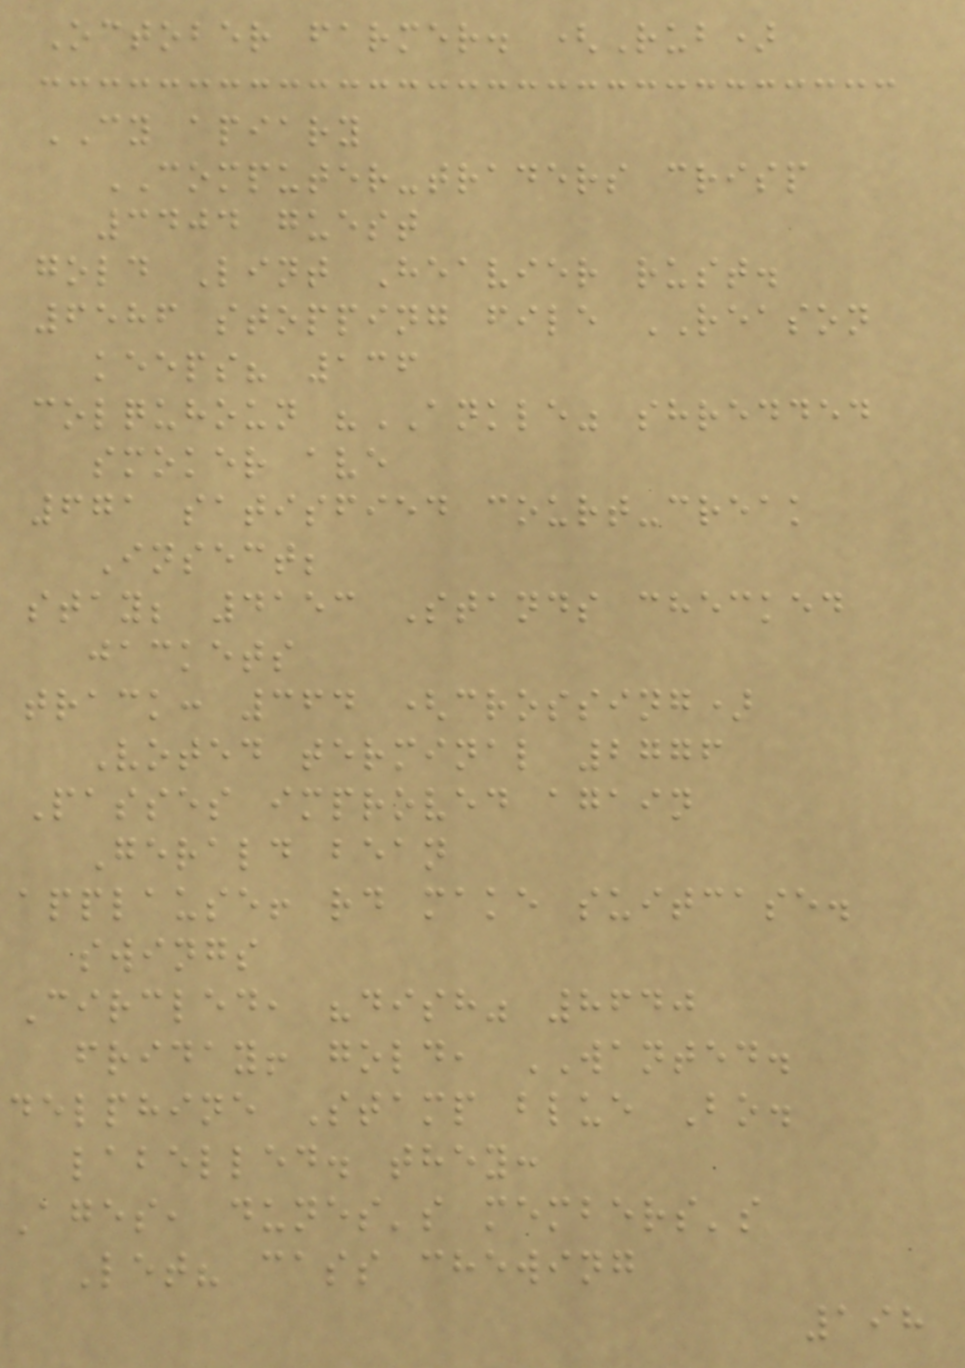October farmer. (Rub)
CY apiary
COMPUTER-traders crisp
3404 guest
gold Lint Heavier rust.
6586 stopping file REASON
keeps? 136
colquhoun "ANKLE" shredded
smoker ave
671 satisfied court-creak
Insect;
stay; 4153 Stands checked
jackets
track: 364 (crossing)
Voted terminal 2776
Passes improved again
Gerald bean
applause! rd make suitcase.
swings
Circled, "dish" 8640
friday! gold, WANTED.
delphine Stamp blue Bo.
labelled. they:
Ages, dunes's members's
Let? cass chewing
198
